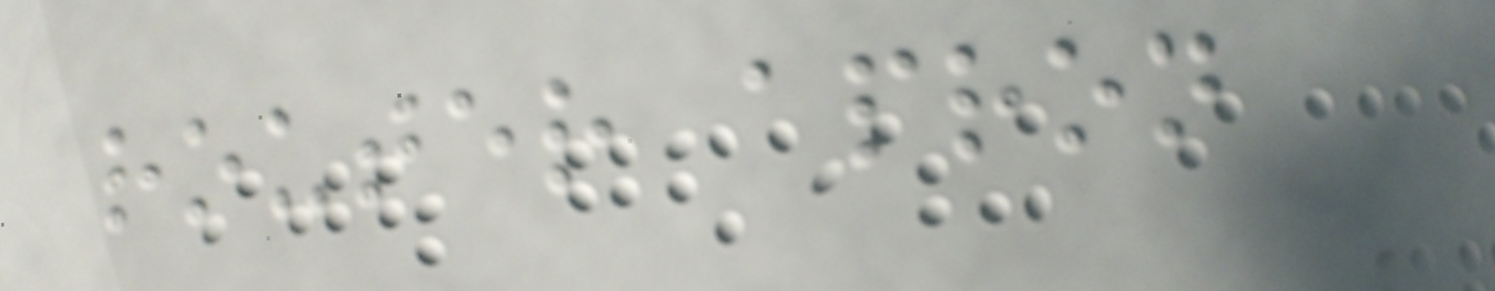router apron
